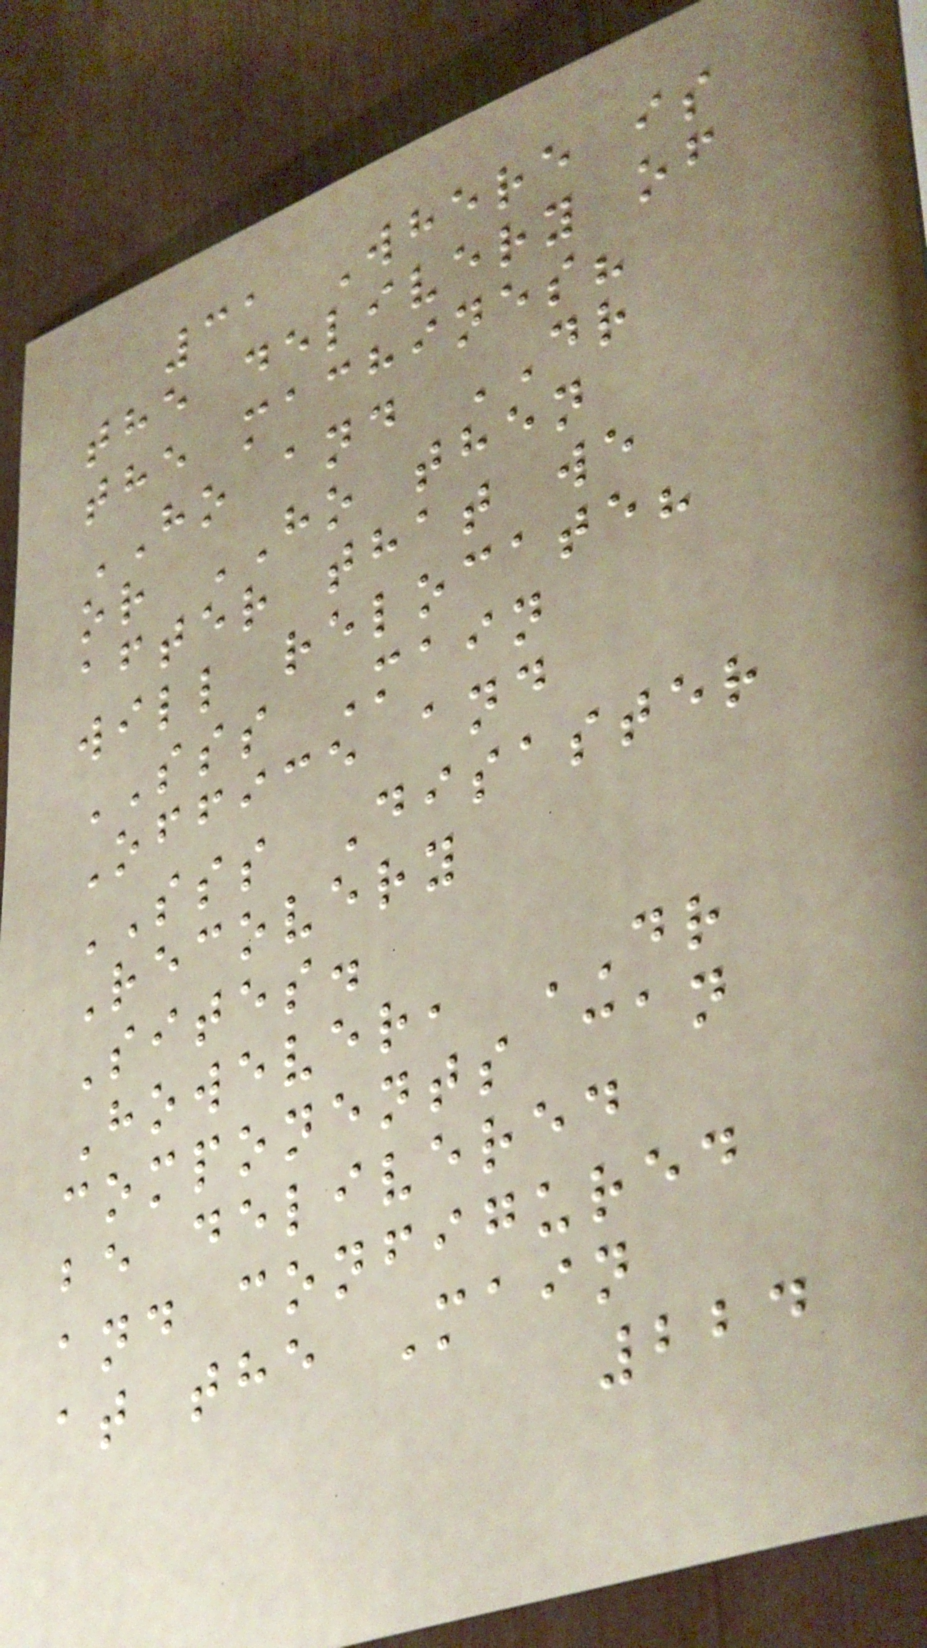31 Where is
the delivery of
the machines?
HO and DR
or HO then
after that we
will relocate?
SSS Main
Office and
SSS Disaster
Recovery
Sites.
However, DR
components can
be delivered
and configured
at the Main
224
